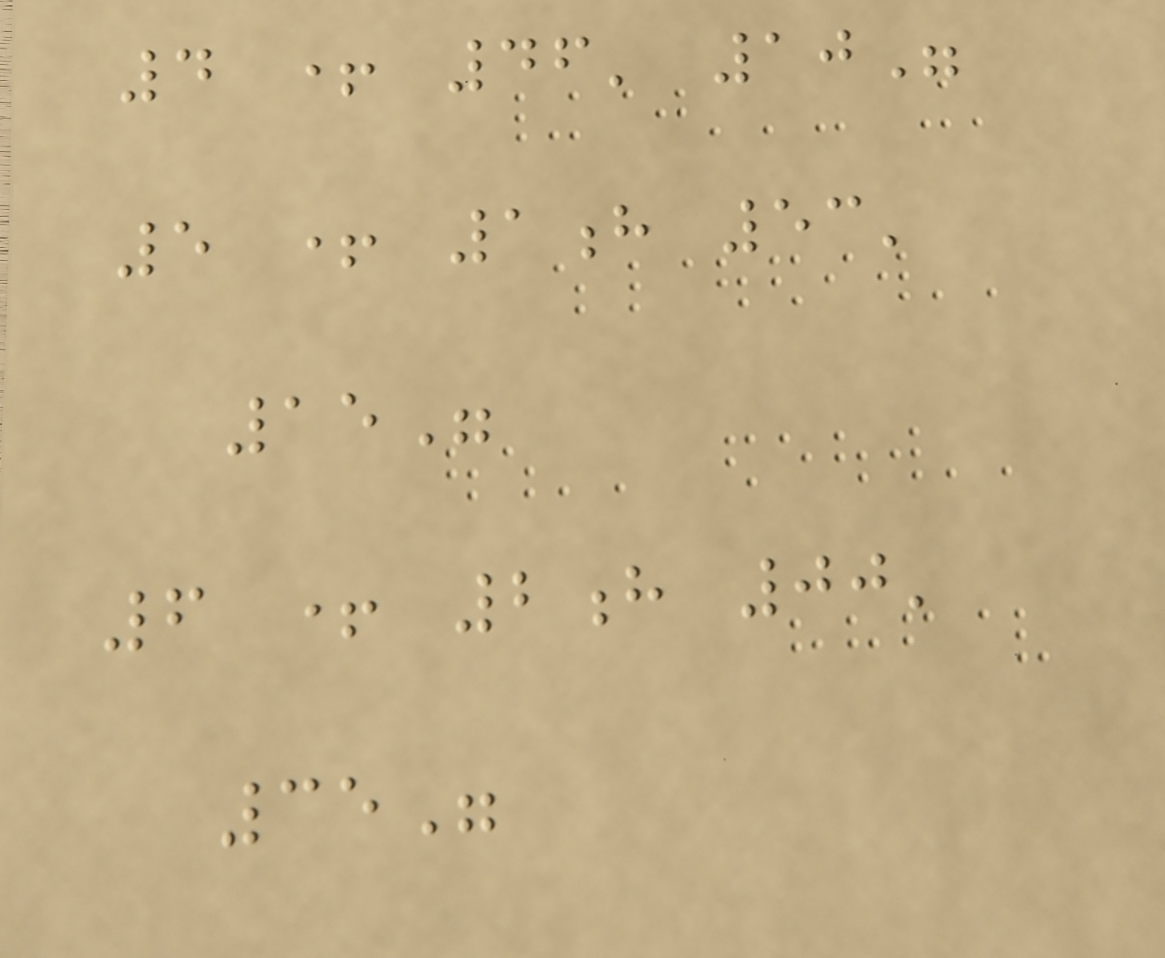4 + 46' 10"
5 + 1h 53'
15"
6 + 2h 00'
35"
